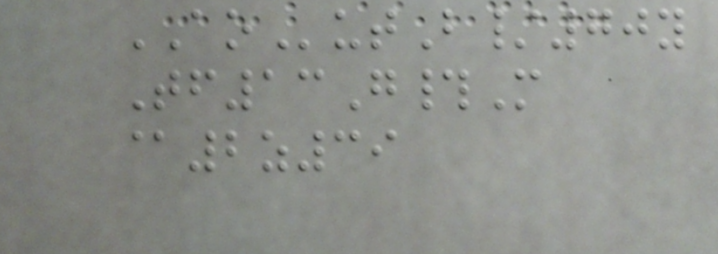AOutB/70y
Tf13G#M
@2z39
